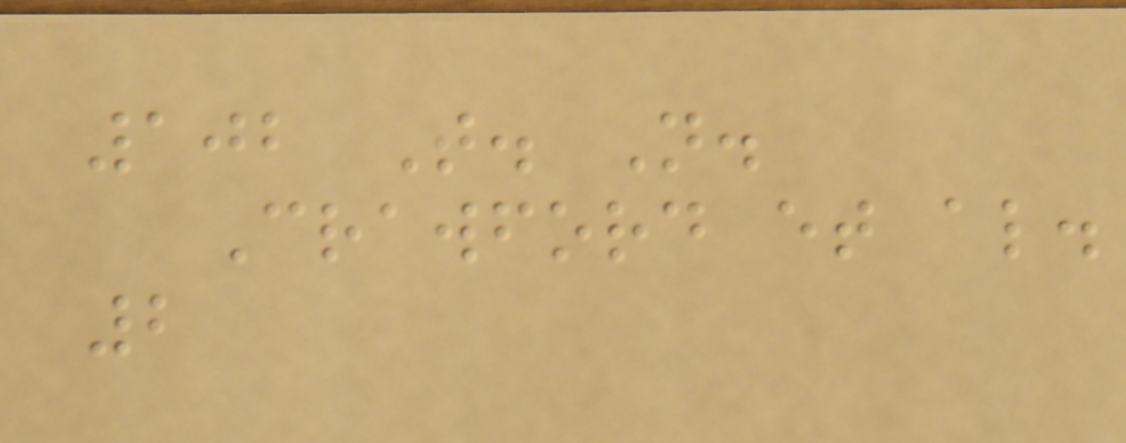102 T. N.
Crawford et al.
2
